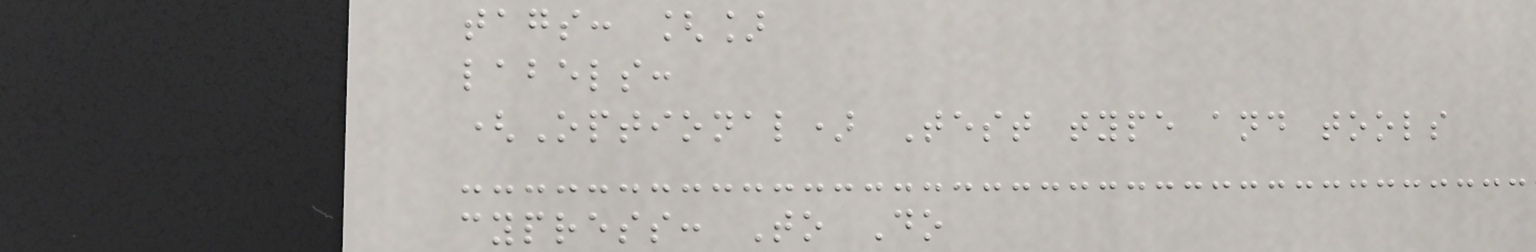tags: []
labels:
(Optional) Test type and tools
cypress: To Do
